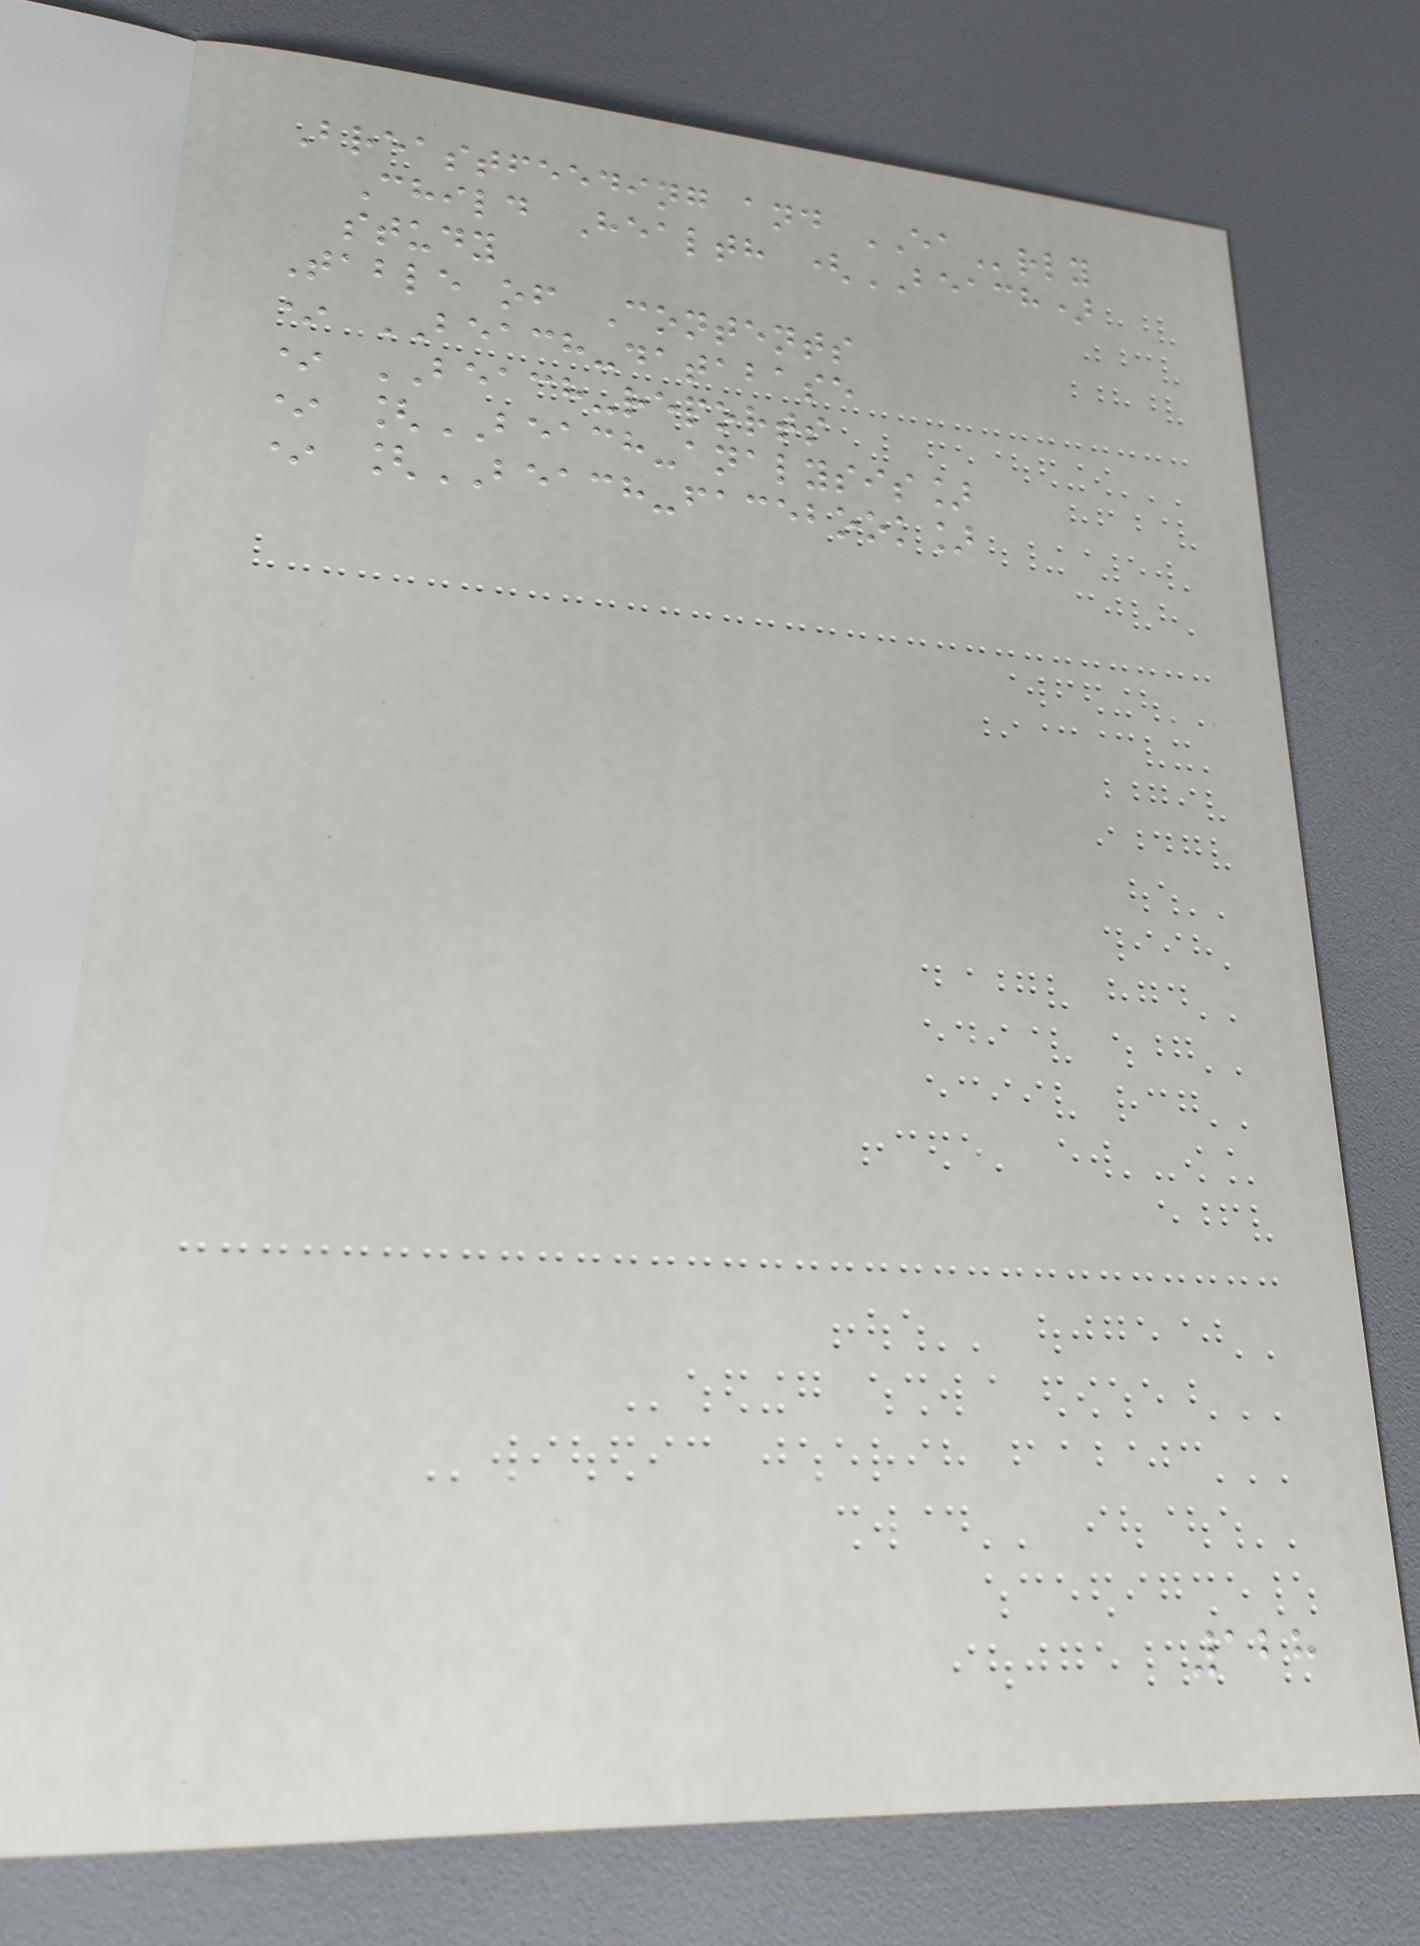Breastfeeding and EArly
Child Health (BEACH)
study
Table of Contents
* BEACH-database
* BEACH-reports
* [BEACH-analysis]
* [BEACH-facebook]
128
